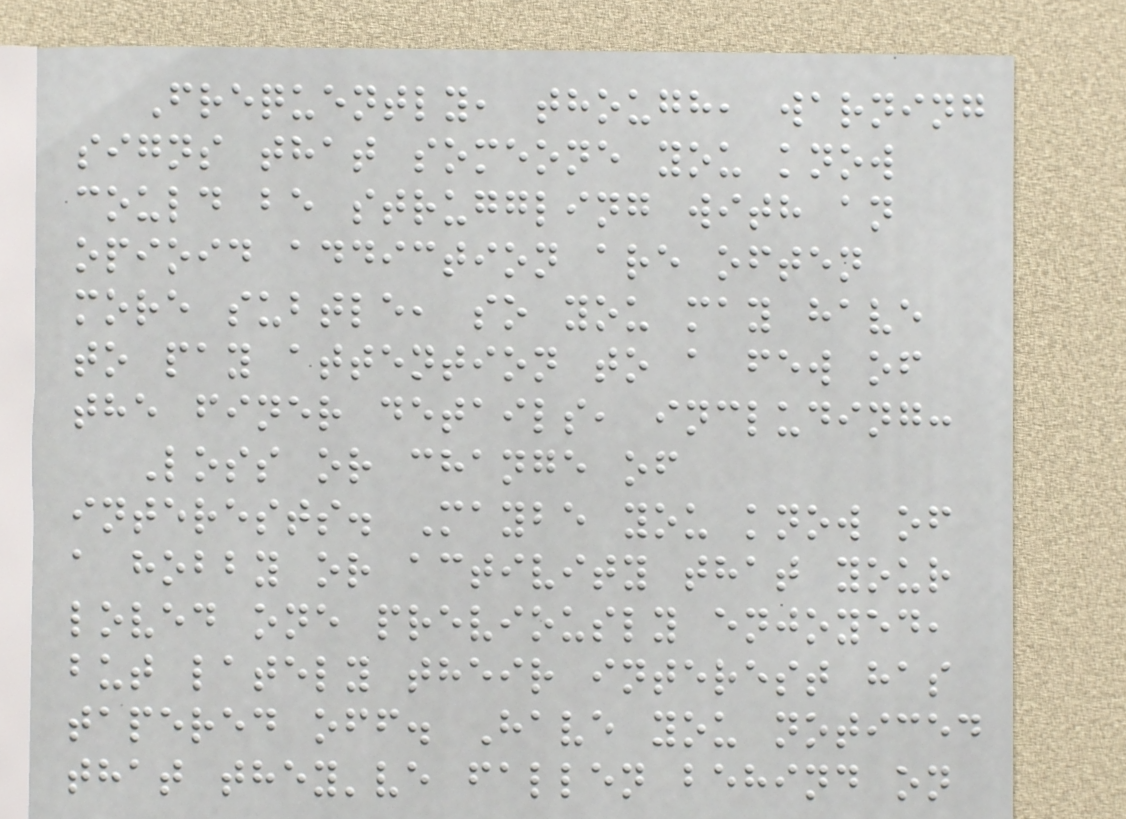Frequently, though, warning
signs that someone you know
could be struggling with an
opioid addiction are often
more subtle, so you may have
to pay attention to a few of
the finer details, including:
Loss or change of
interests. Maybe you know of
a hobby or activity that your
loved one previously enjoyed,
but lately their interest has
tapered off. Have you noticed
that they've fallen behind on
